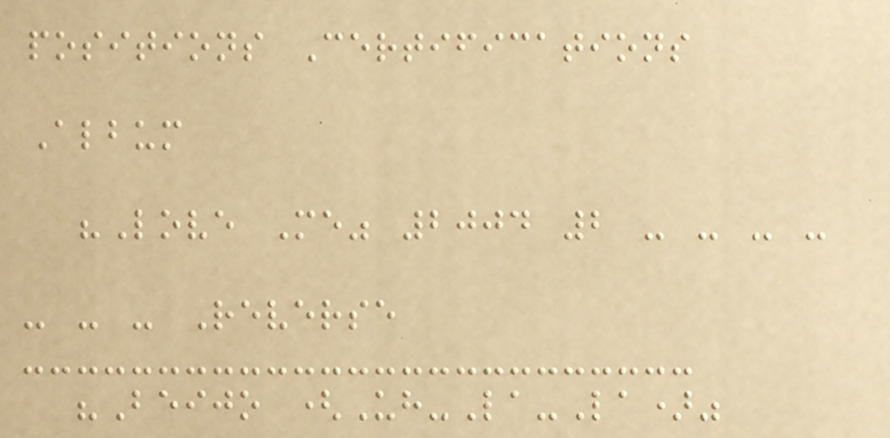positions Certifications
Album
"Love Me" 2004 2 - - - -
- - - Reverse
"Beijo (Uh-La-La)"
